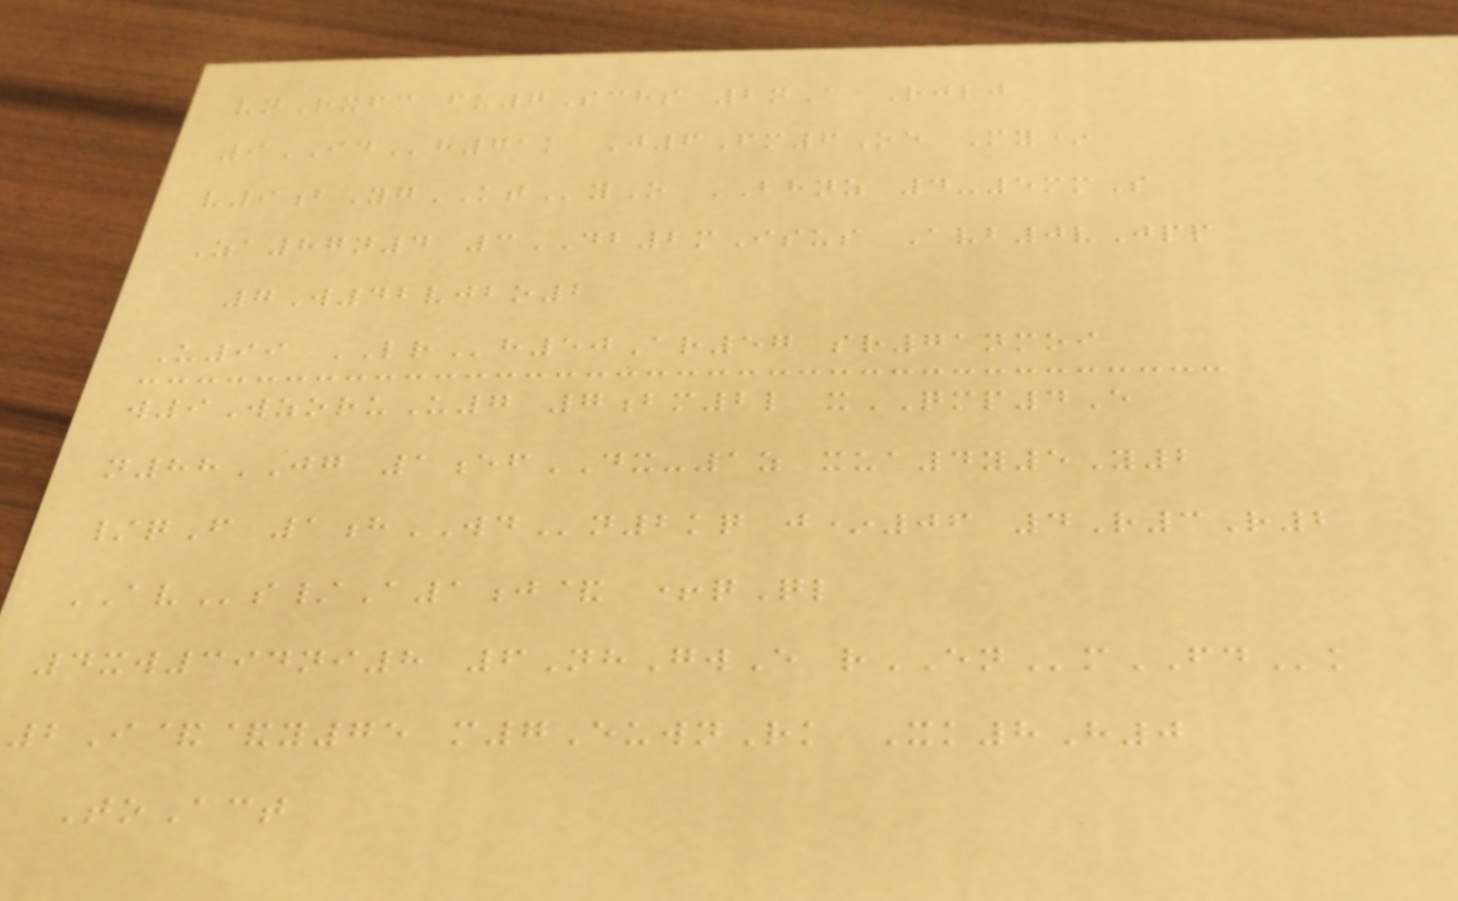vnRxfc fu7Schs 2nA Rjlj
9IDh71k J6Fm6Oe My*
v9bYgKTyO BHNZ 4-5mmS
Za87n4 3DB2mIsus Avb0vJpp
7W42vjbo2
U99 LRh50Ar57 sr71nmoi
w9WzoruU7 7bm2l xQMP4E
n88JG 1efDX-1z xua4y5Y2
/qF 1hWDn2kq j*06 4R3R2
AVs/A1j& +qQl
4xw394ni8 6NhGwE rENmFDk
2I&&y75 m7EuwnRk Xk8H0
ToAct
